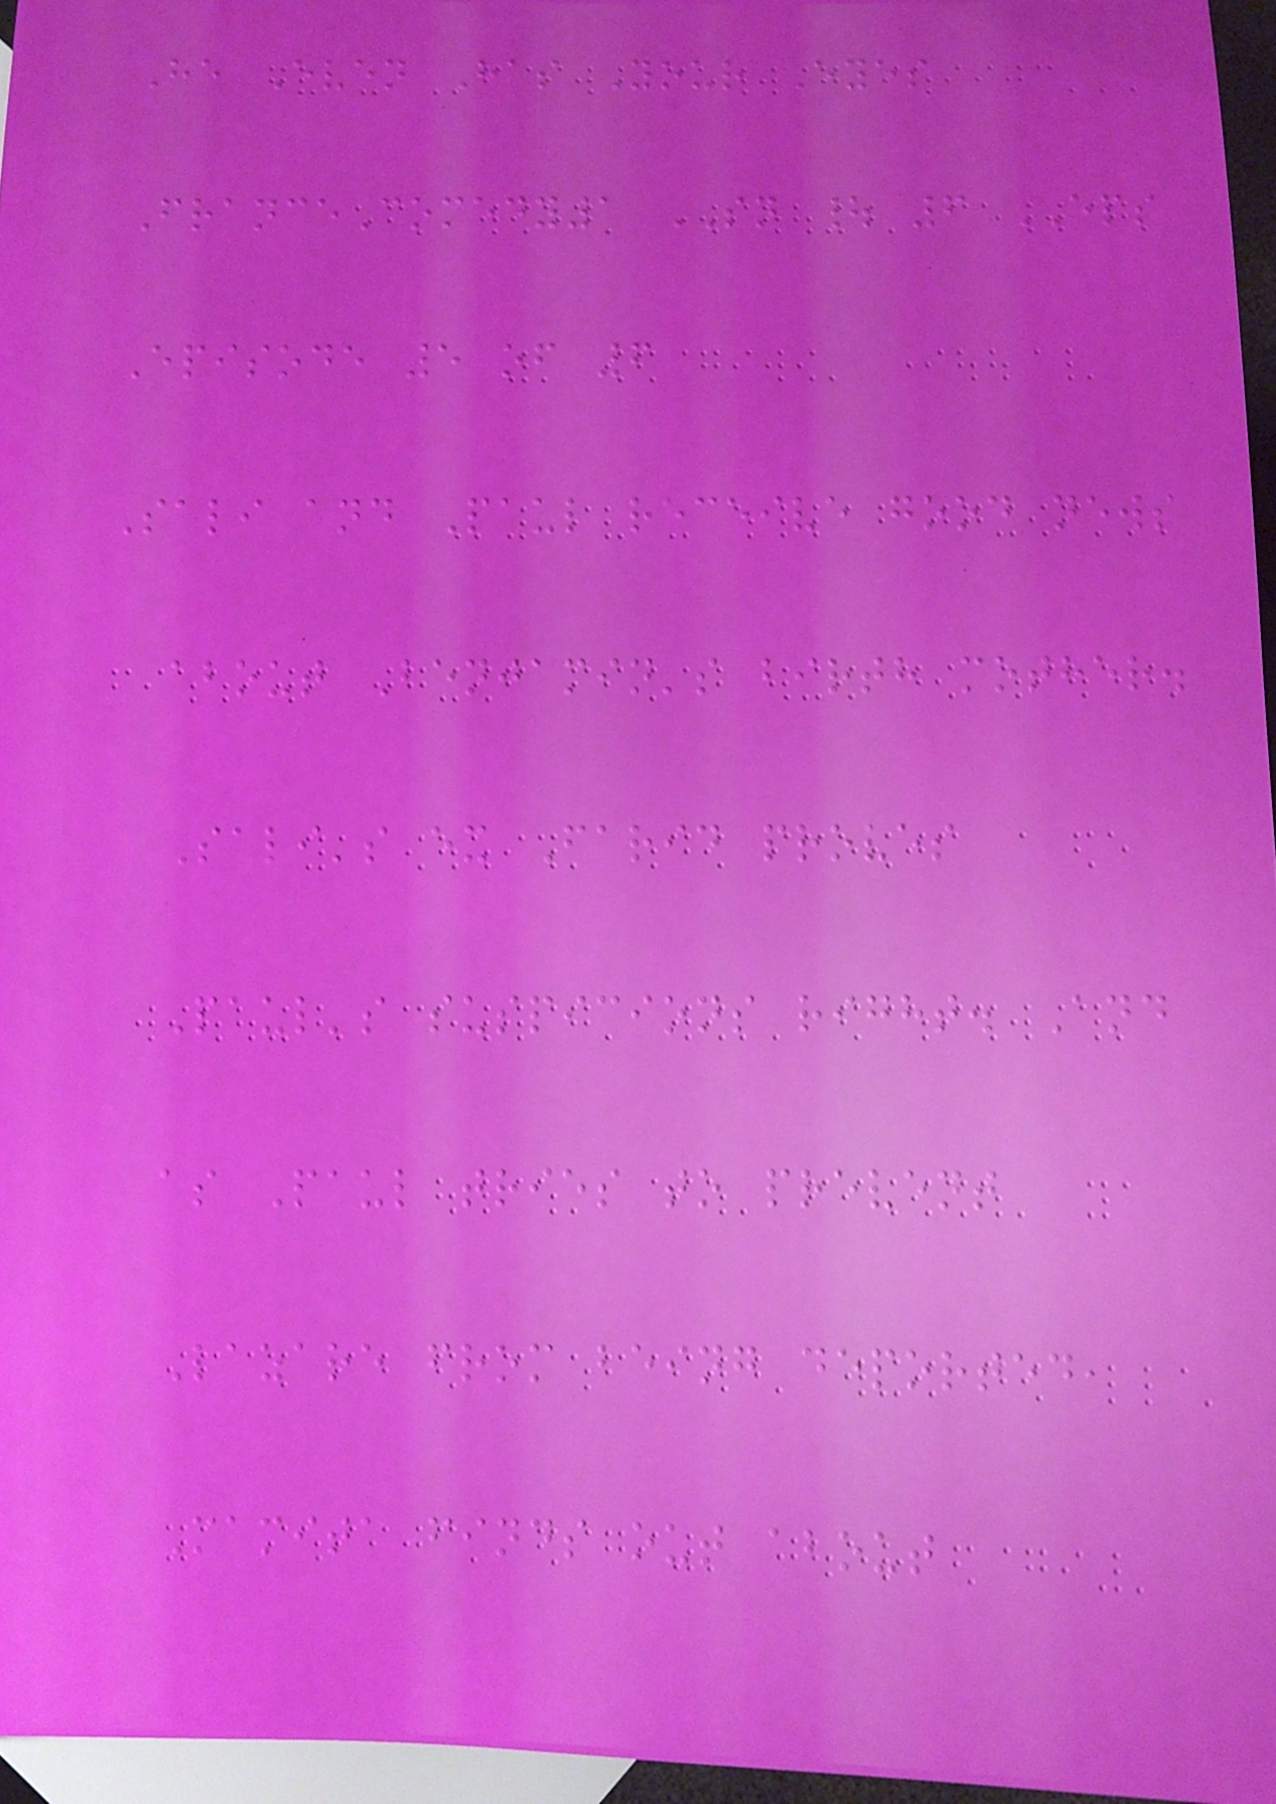He Even Has Your Eyes
FranceComedy1 SN | 6 EPS
Episode 5 of 6
Sali and Paul receive good news
about Benjamin's birth mother.
Sali's ex Farid proves
Paul's suspicions right. And
as Paul tries to prevent
Lazare from being deported,
Mamita finds out about
